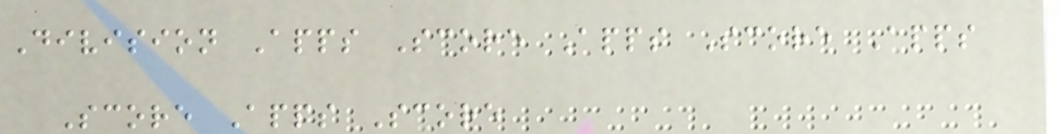Division Apps Score Apps Score Apps
Score Apps Score
